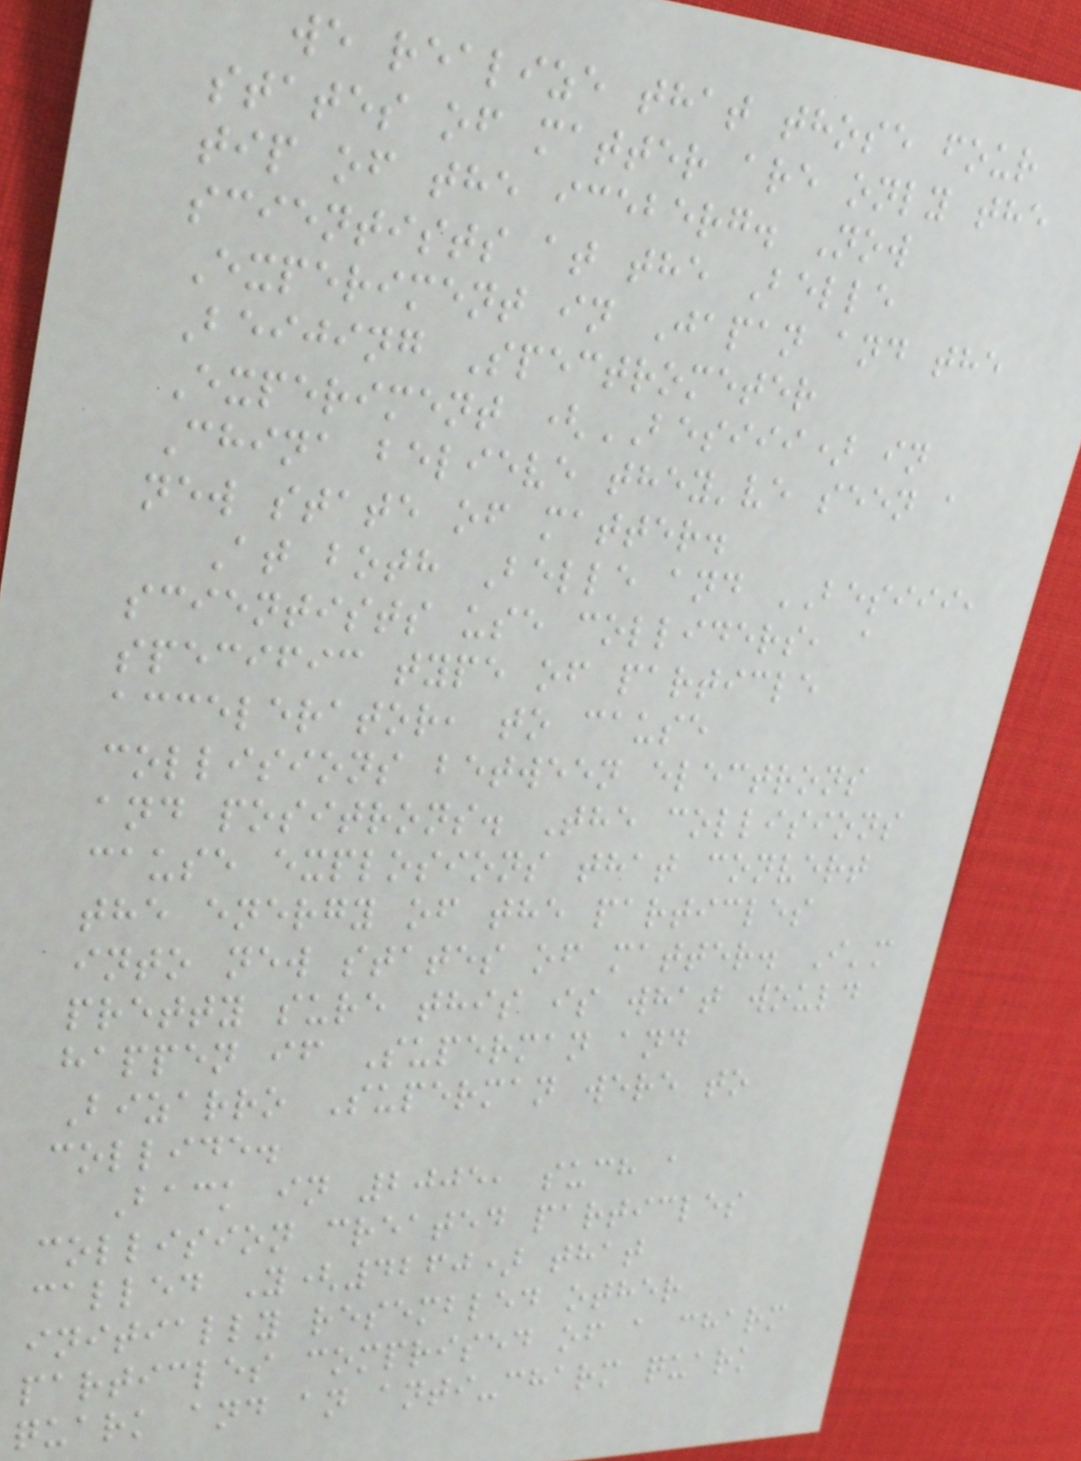we realize that those four
states of matter are only the
tip of the iceberg. Now
scientists at the Belle
Experiment in Japan and the
Beijing Spectrometer
Experiment (BESIII) in
China believe they've seen a
new state of matter.
At both Belle and BESIII,
scientists use colliders, a
specific type of particle
accelerator, to cause
collisions between electrons
and positrons. The collisions
cause explosions that convert
the energy of the particles
into new states of matter. I'm
pretty sure this is what would
happen if Superman and
Bizarro Superman were to
collide.
Back in 2005, such a
collision created particles
called Y(4260) that
initially resembled other
particles comprised of a charm
quark and an anti-charm quark
